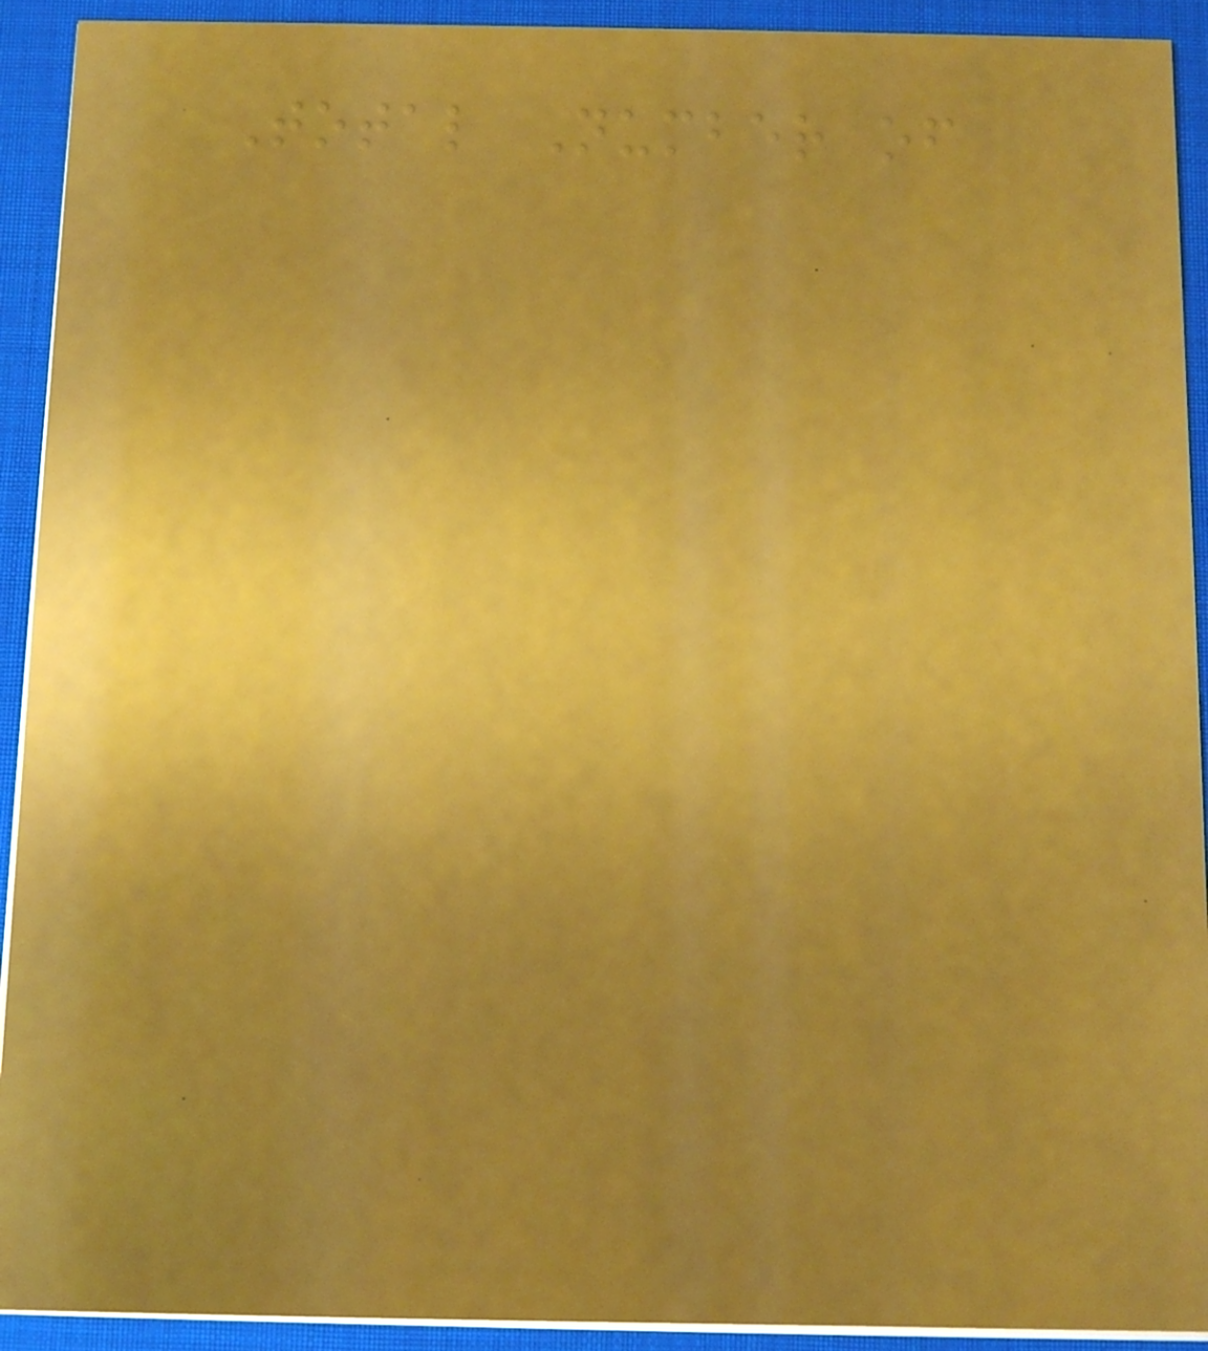Total Number of
